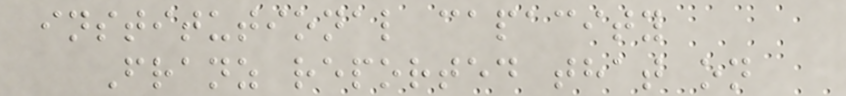institutional capacity
Franz reported that on
